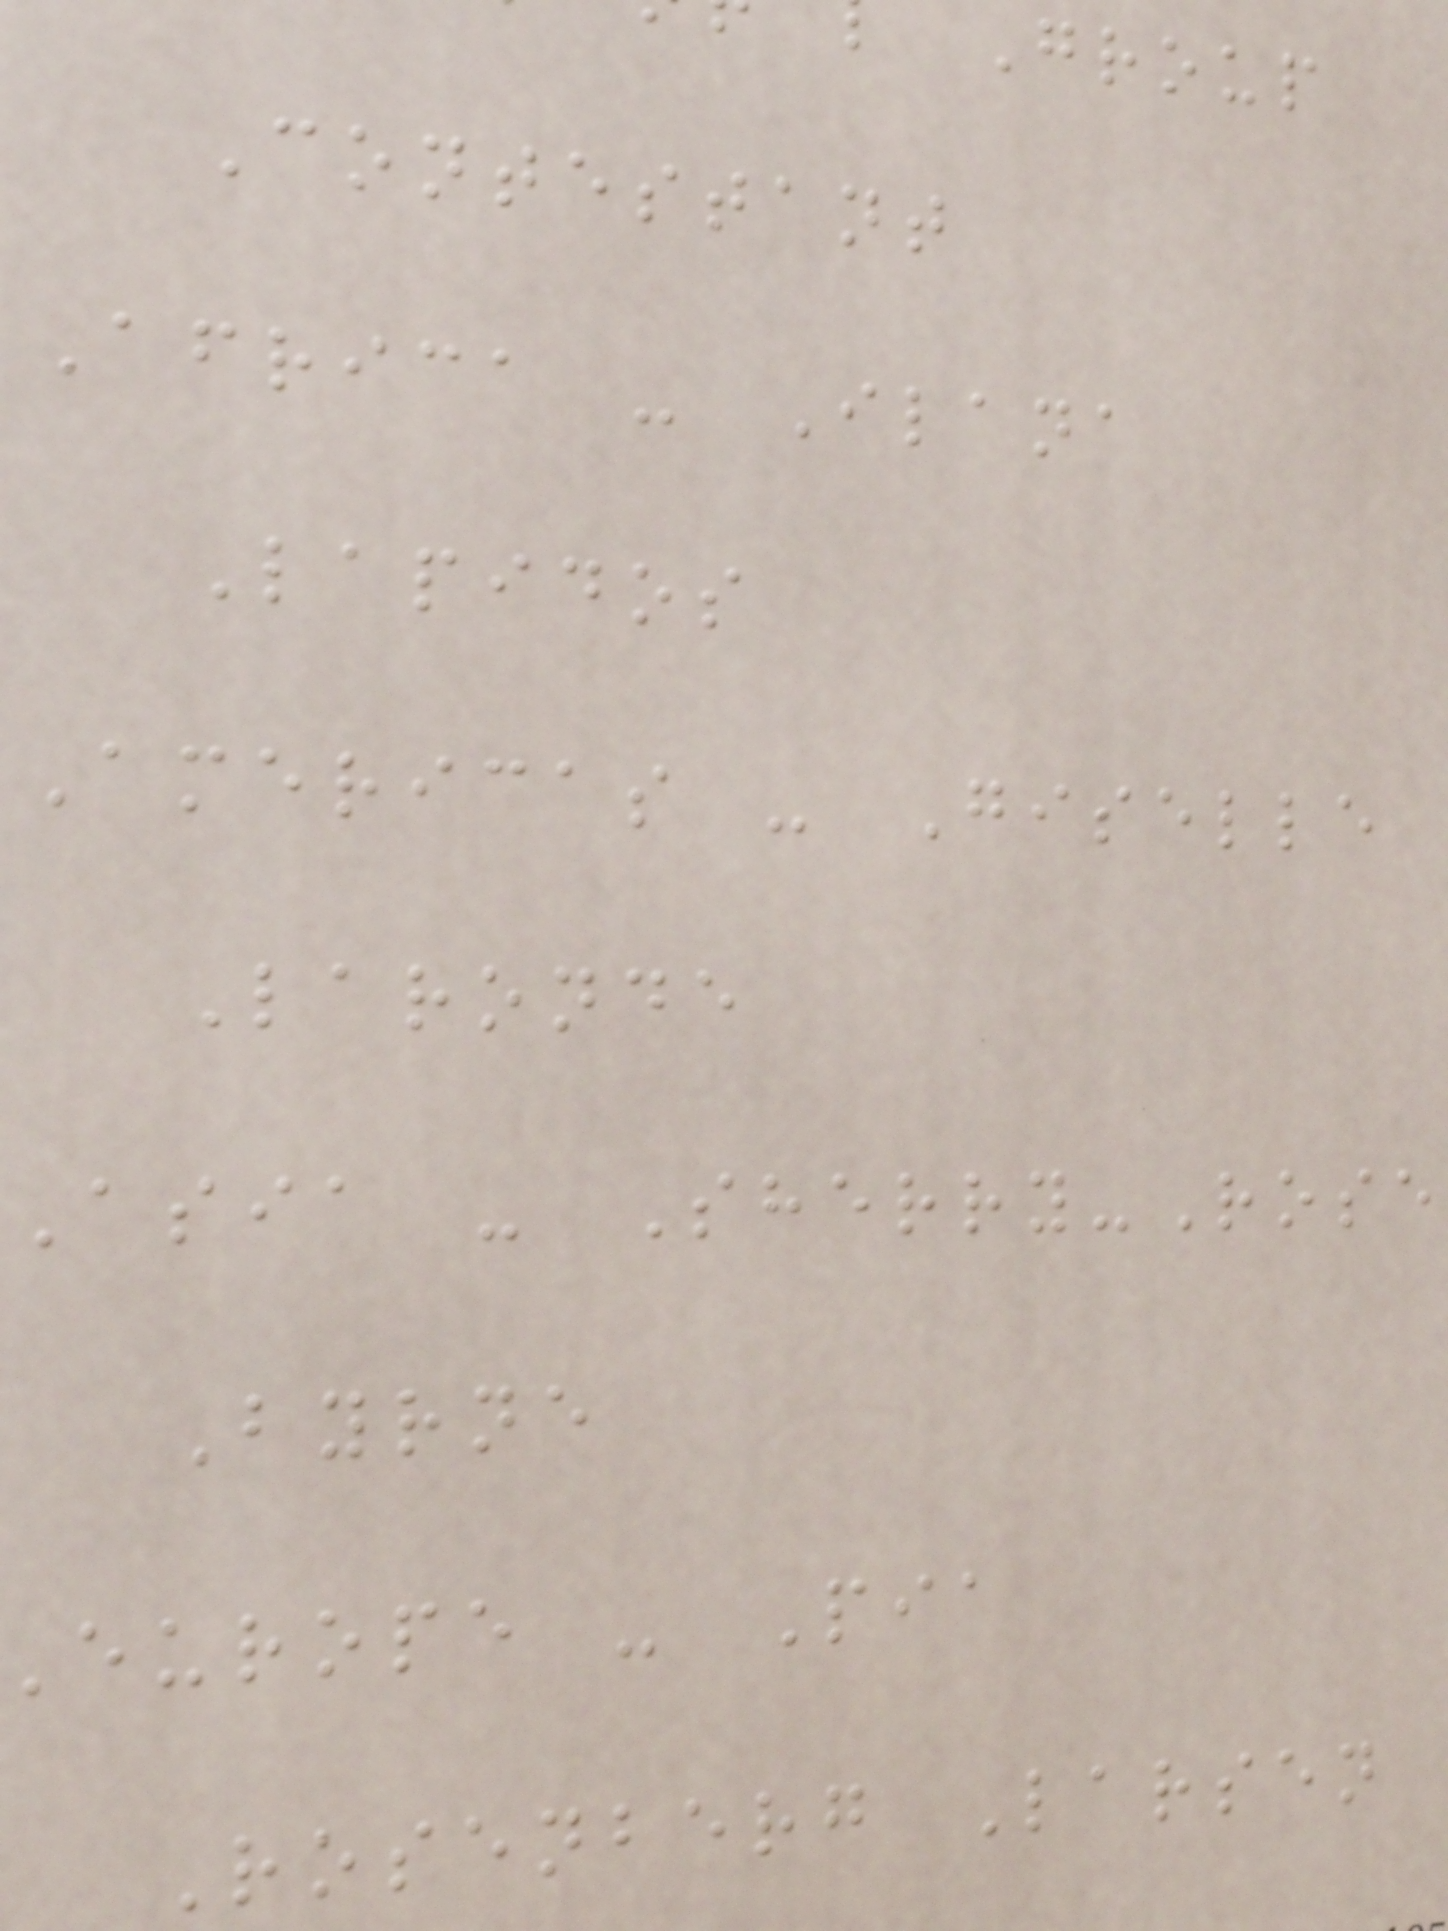Group
Contestant
Africa - Ilana
Lapidos
Americas - Giselle
Laronde
Asia - Sherry-Rose
Byrne
europe - Pia
Rosenberg Larsen
